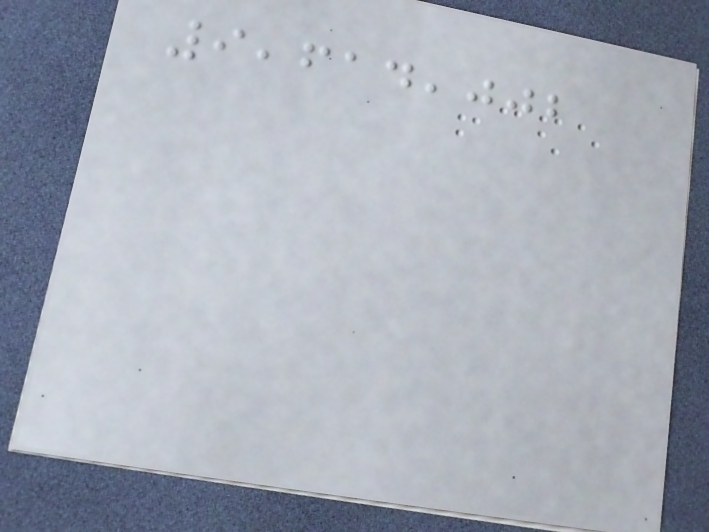9,614,002
